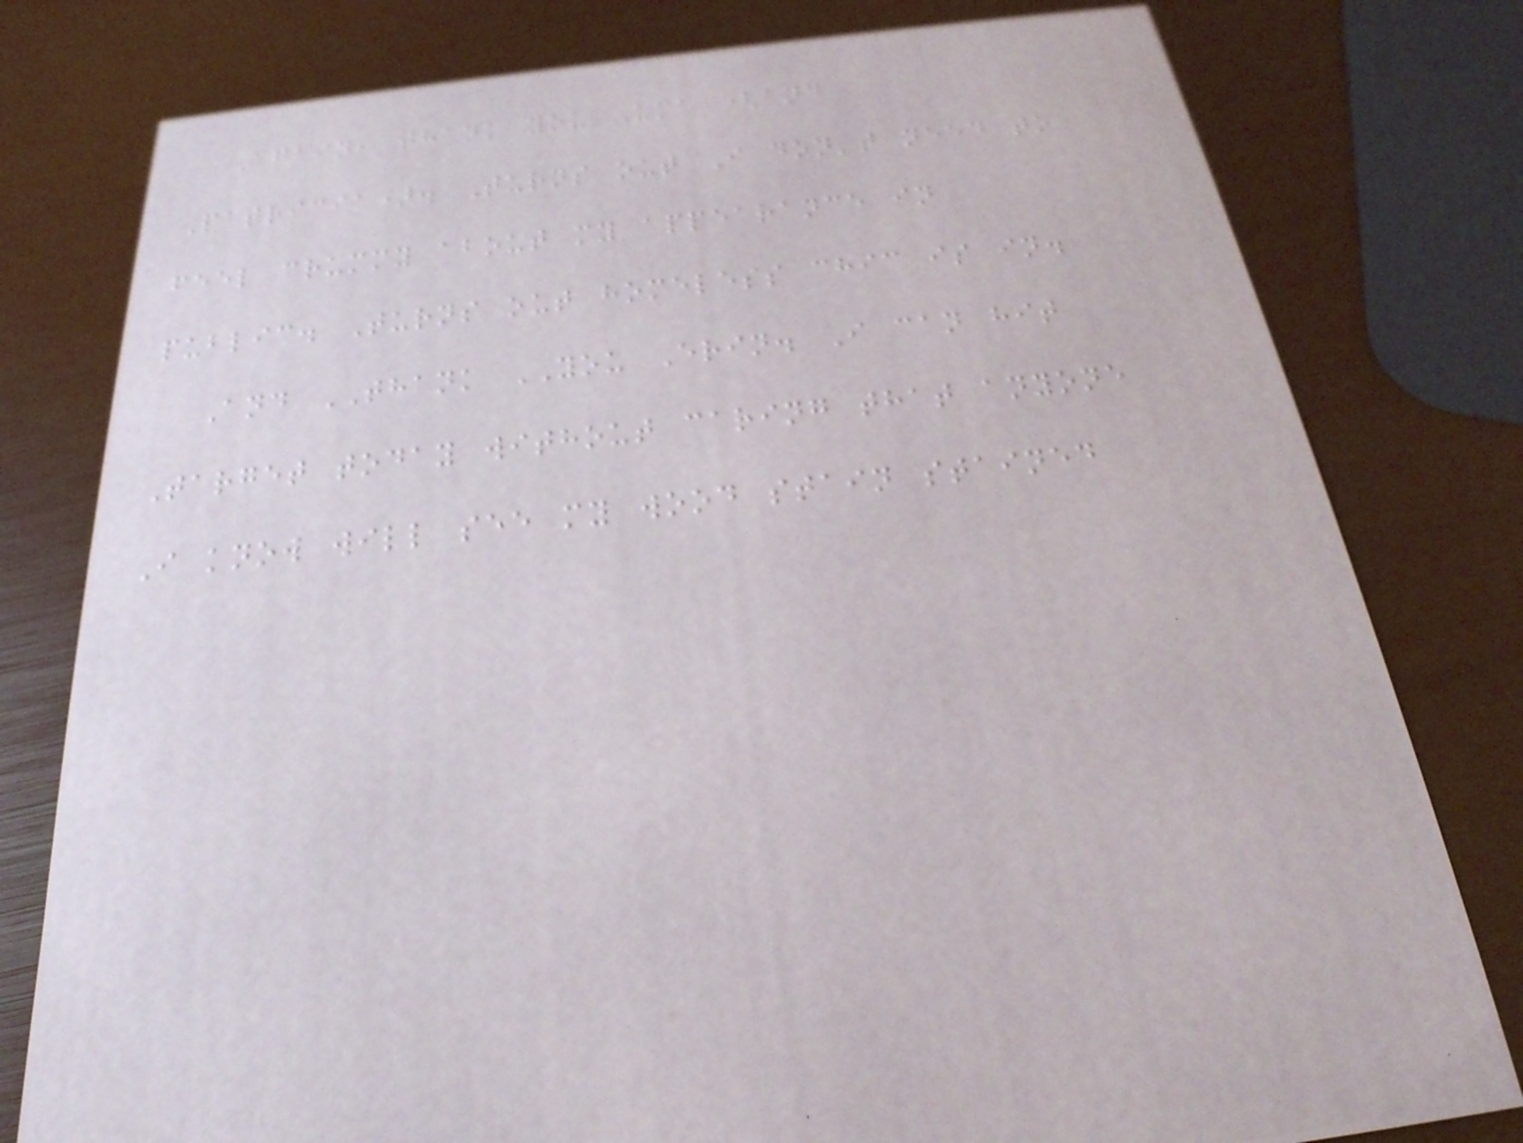Again, thank you Uma (and
Patricia). Turns out I don't need to
feel crummy about my appearance in
public. Turns out homeless chic is in.
And THANK YOU Erin. I can hit
Target today without caring that anyone
I know will see my wood stain stained
